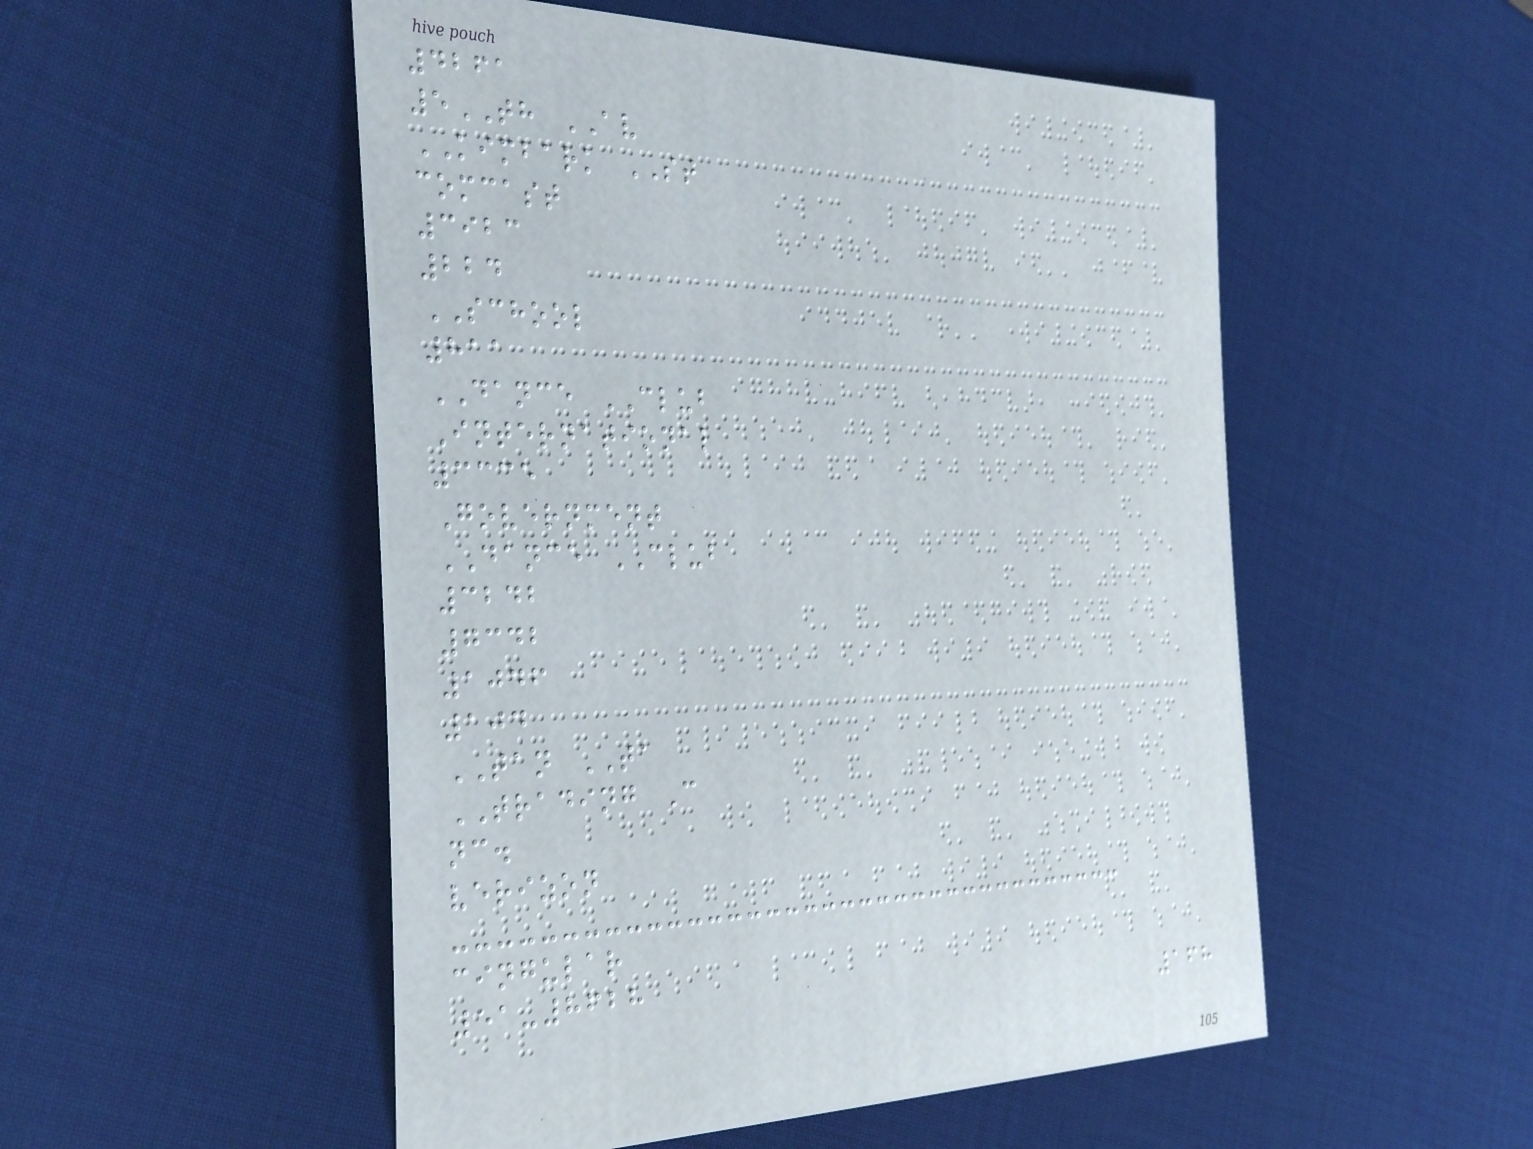4261
5TH AV
KIMBARK ST
comcast
3923
224
SCHOOL
811
DANCE CLUB
International
3335
Government
DANCE CLUB
3242
7342
1046
104
TAN TA
TRADING C
nc.
verizon
cingular
51-8628
168
